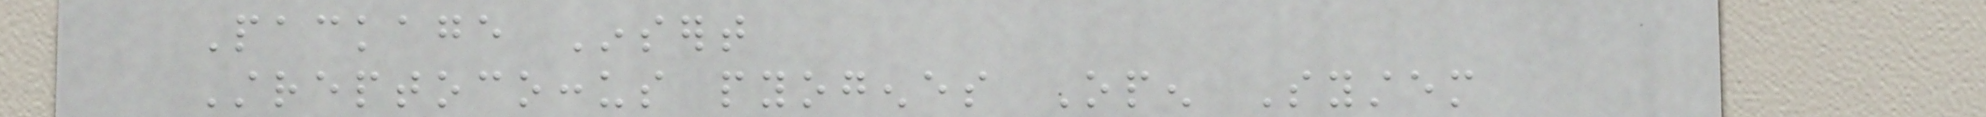Package Insert
Streptococcus pyogenes Open System
